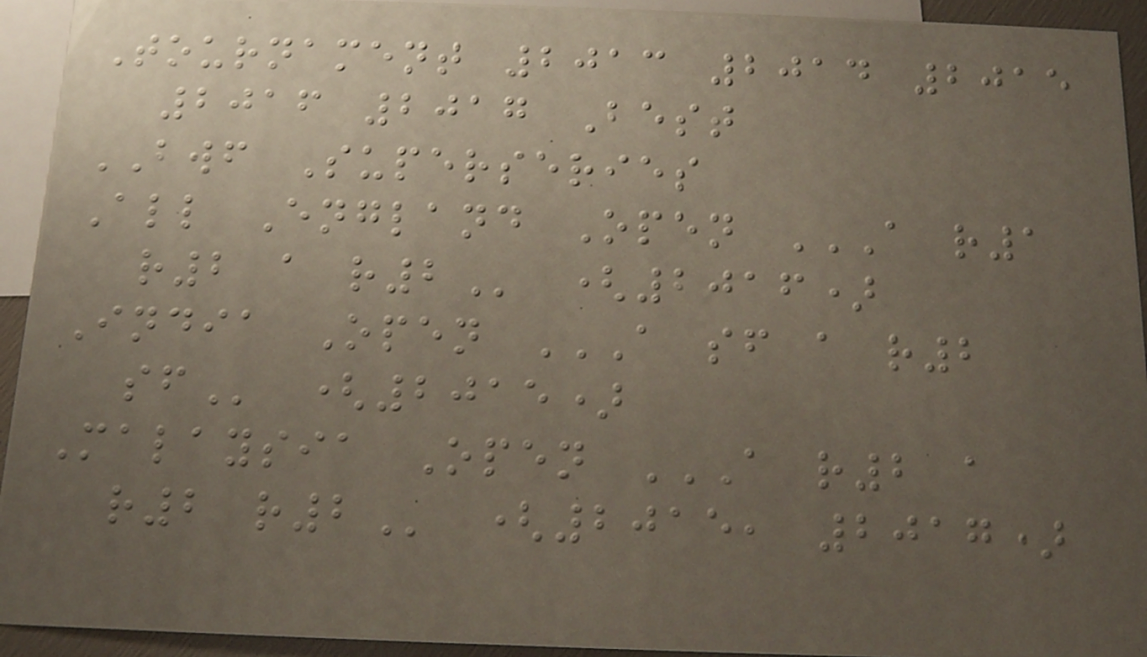Tournament 2013 2014 2015
2016 2017 Best
BWF Superseries
All England Open A R1
R2 A R2 (2016)
India Open A SF A R2
SF (2015)
Malaysia Open A R2 A
R2 R2 (2015, 2017)
